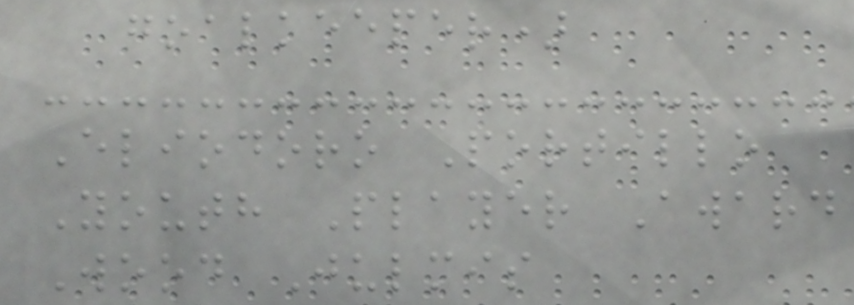goalkeeper)
Eliodoro Portillo
Youth Player Award
Wood Julmis
